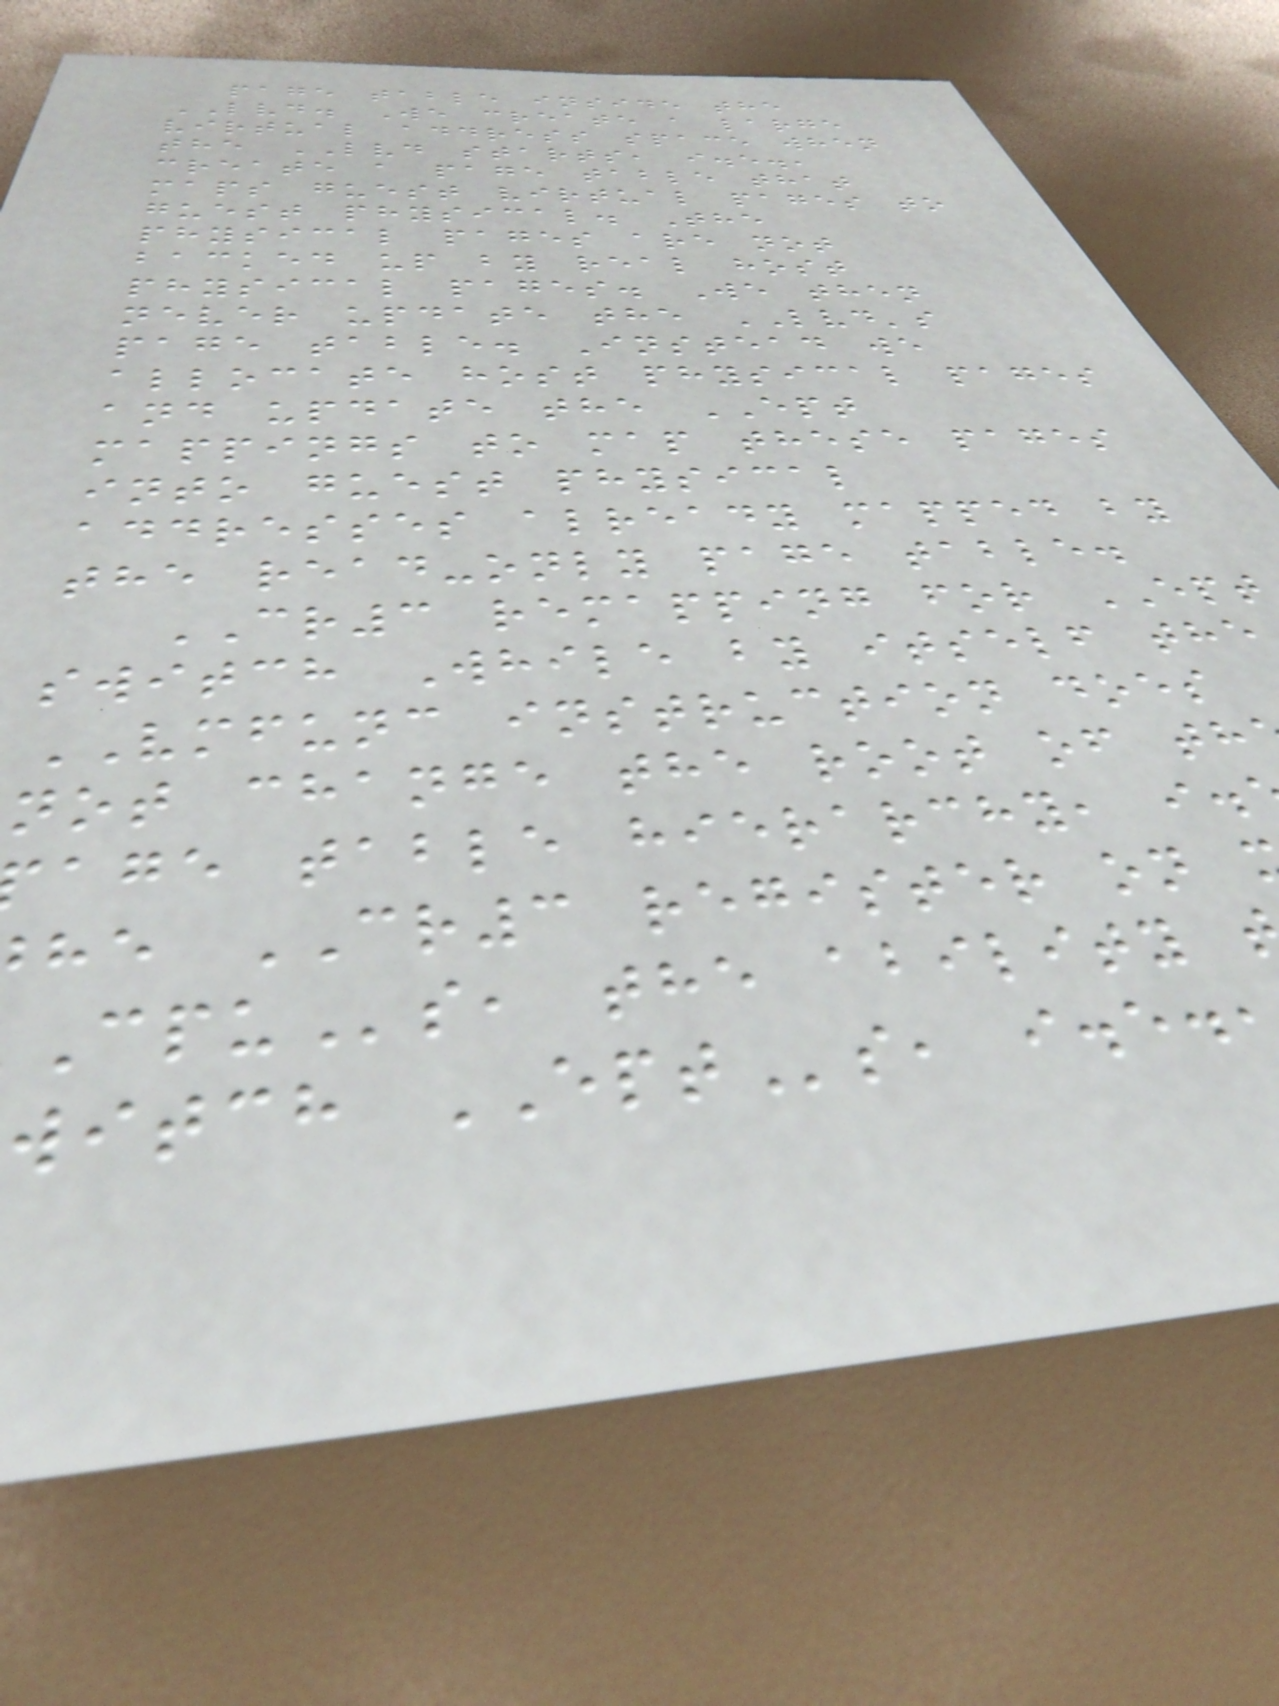page table inside the
LVD. We create a large
virtual address space when
the LVD starts, i.e.,
create a page table that
maps guest virtual pages to
guest physical. The
physical pages are not
backed up by real host
physical pages. We then
never update the LVD's
page table. Instead we
allocate host physical pages
and update the EPT
mappings to map these pages
into guest physical
addresses already mapped by
the read-only page table.
CR3 remapping for EPT
switch While by itself the
VMFUNC instruction does
not change the root of th
age table hierarchy, i.
he CR3 register on
s, the ability
witch EPTs, i.e.
